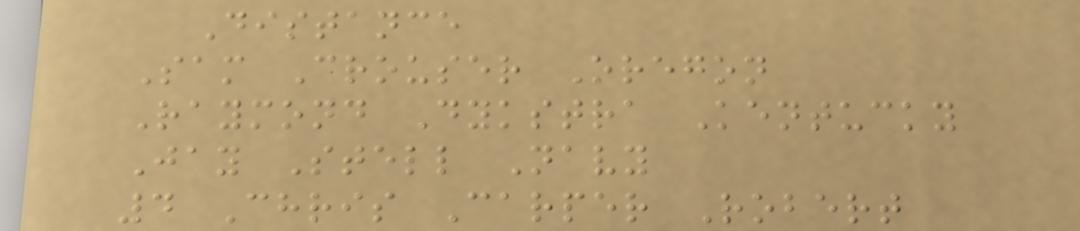Distance
Sam Crouser Oregon
Raymond Dykstra Kentucky
Jay Stell Navy
4 Chris Carper Robert
